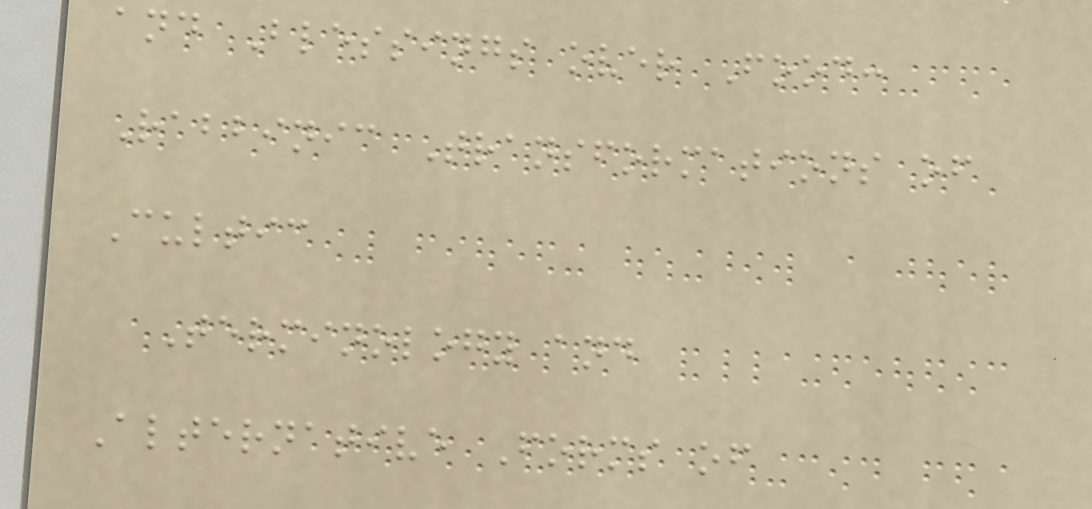and Blessings over Food:
Rabbinic Transformations of
Cultic
Terminology and
Alternative Forms of
